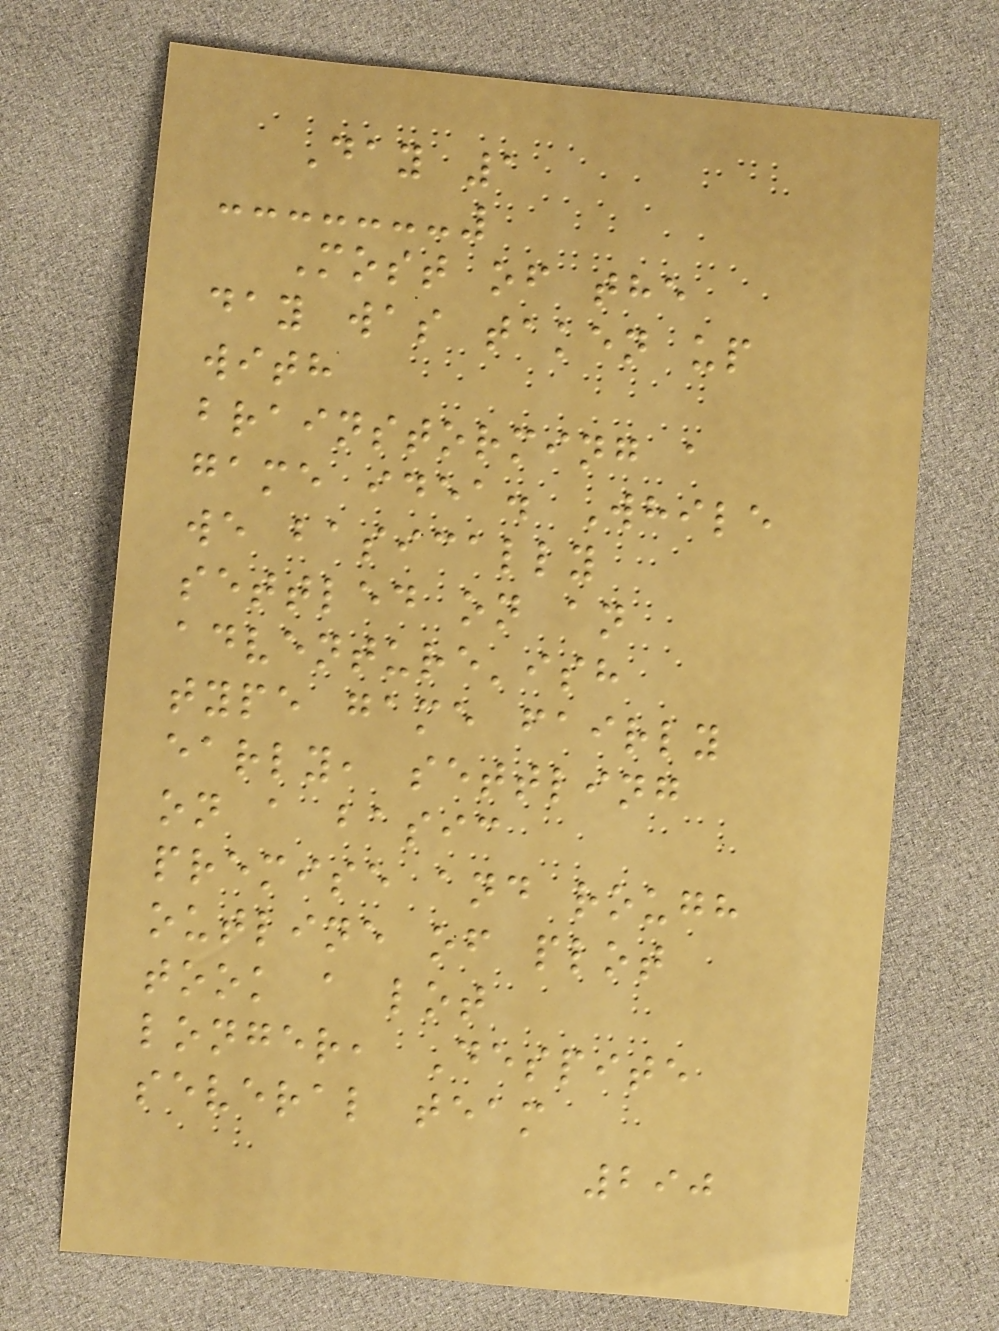Day 1
Most of the
day was taken up
with
brainstorming a
game idea. While
we basically
settled on an
adventure'ish
type game fairly
early, settling
on a basic
premise and rough
outline of plot
took a lot
longer, Despite
several team
290
